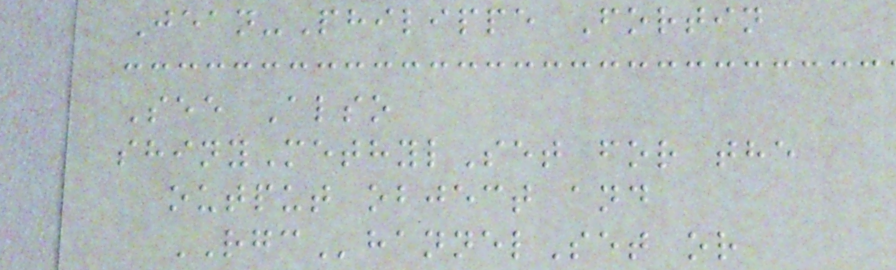Jean-Philippe Fortin
See Also
shinyMethylSet for the
output object and
RGChannelSet or
